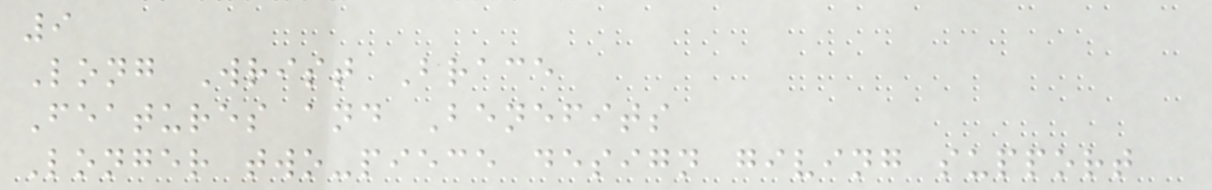9
Long Wrist Brace
Features and Benefits
Longer two-piece design giving support
